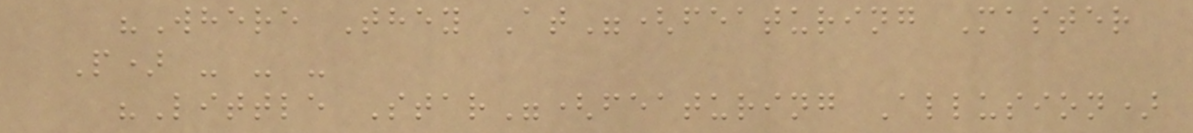"Where They At"(featuring Master
P) - - -
"Little Star"(featuring Allusion)
